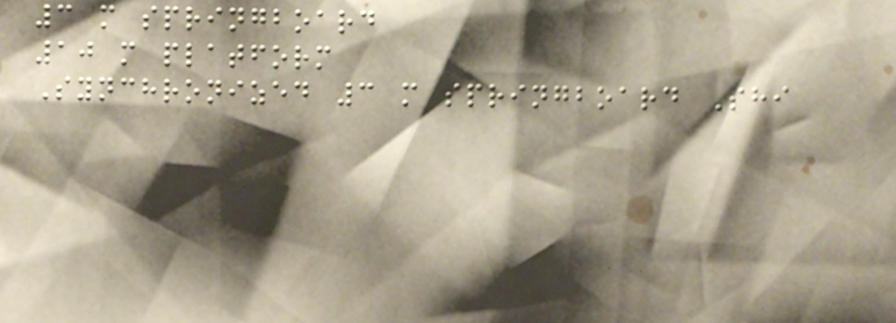3 m springboard
10 m platform
Synchronized 3 m springboard Shi
